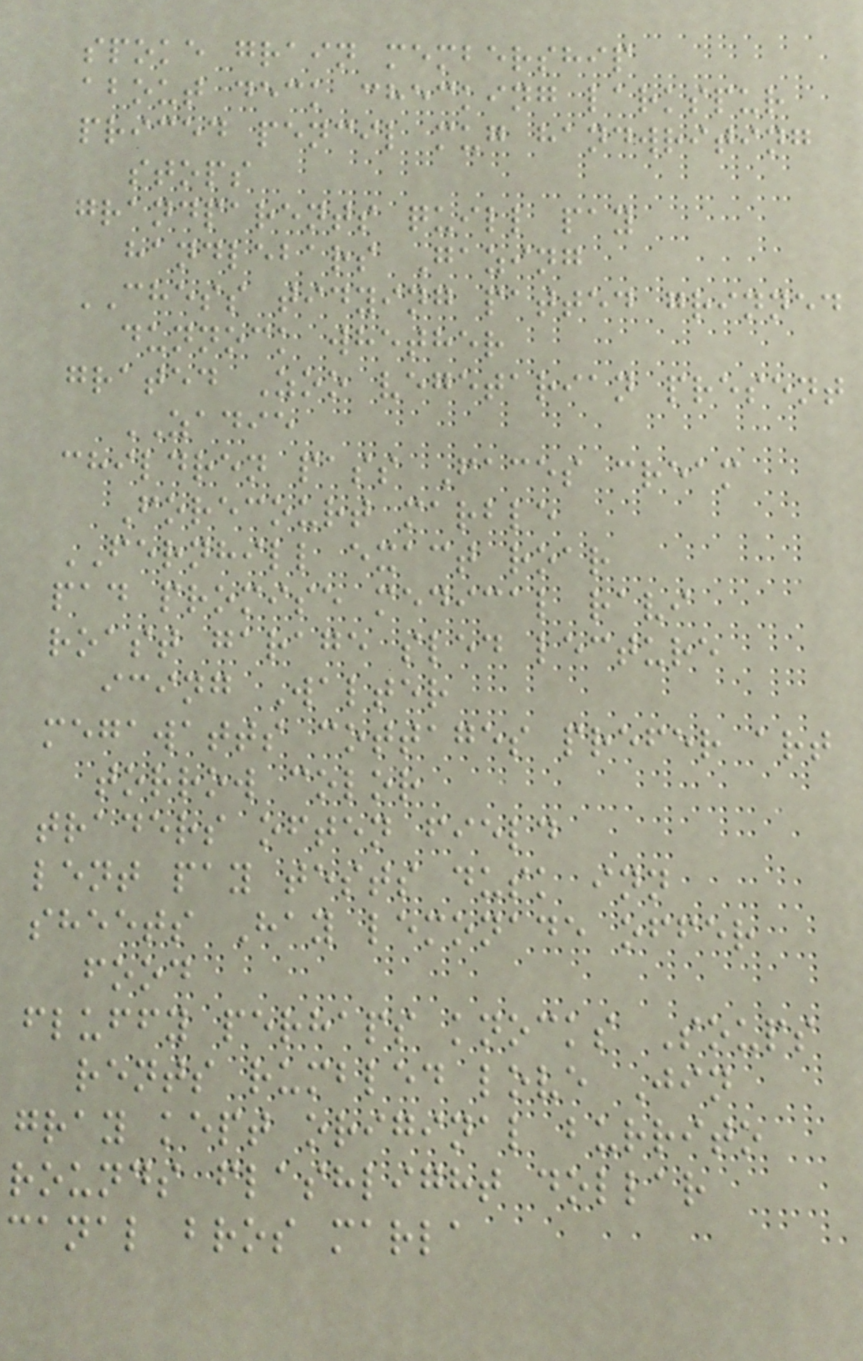spoke grain membership
about deck checking larkspur
priced pencil mug handwriting
stops
grandparents quill pay
handlebars Gazing
CHESS tidying patted grinned
dunnock whether
grated Zoo vegetarian present
ZADIE
children pass Faces cream
Forecourt marble
FERNHILL exact roar
pad promise medical ravi
roast garage sled lecture
icing Walter
megawatts cottages prefer art
torrow color
traders often field
lent pay tests dusk inn
sheets Hay lemonade offer
food
fluffy perhaps knocks Soups
rents rumbled love Jin
gray kept original burrito
rounds flashlight dollar
canal bros marla
